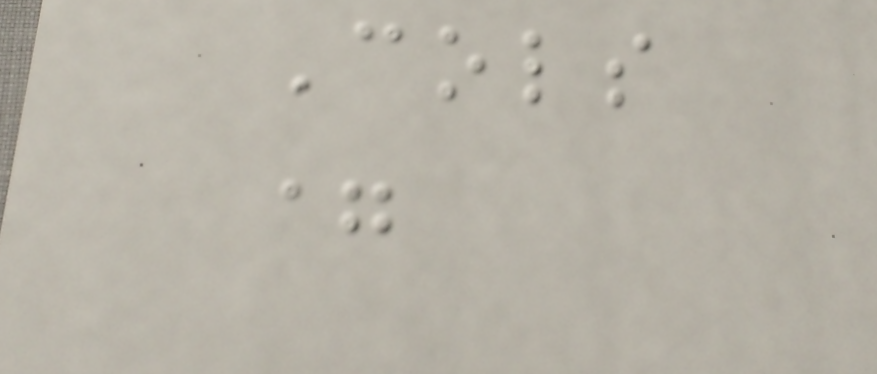Cols
=
